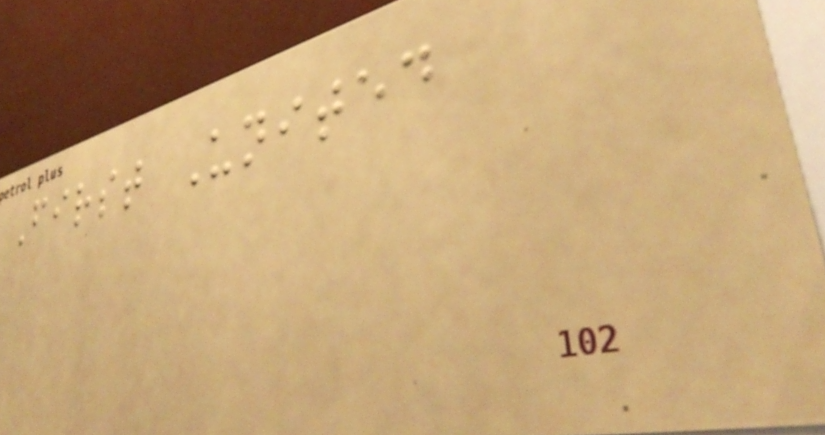First United
